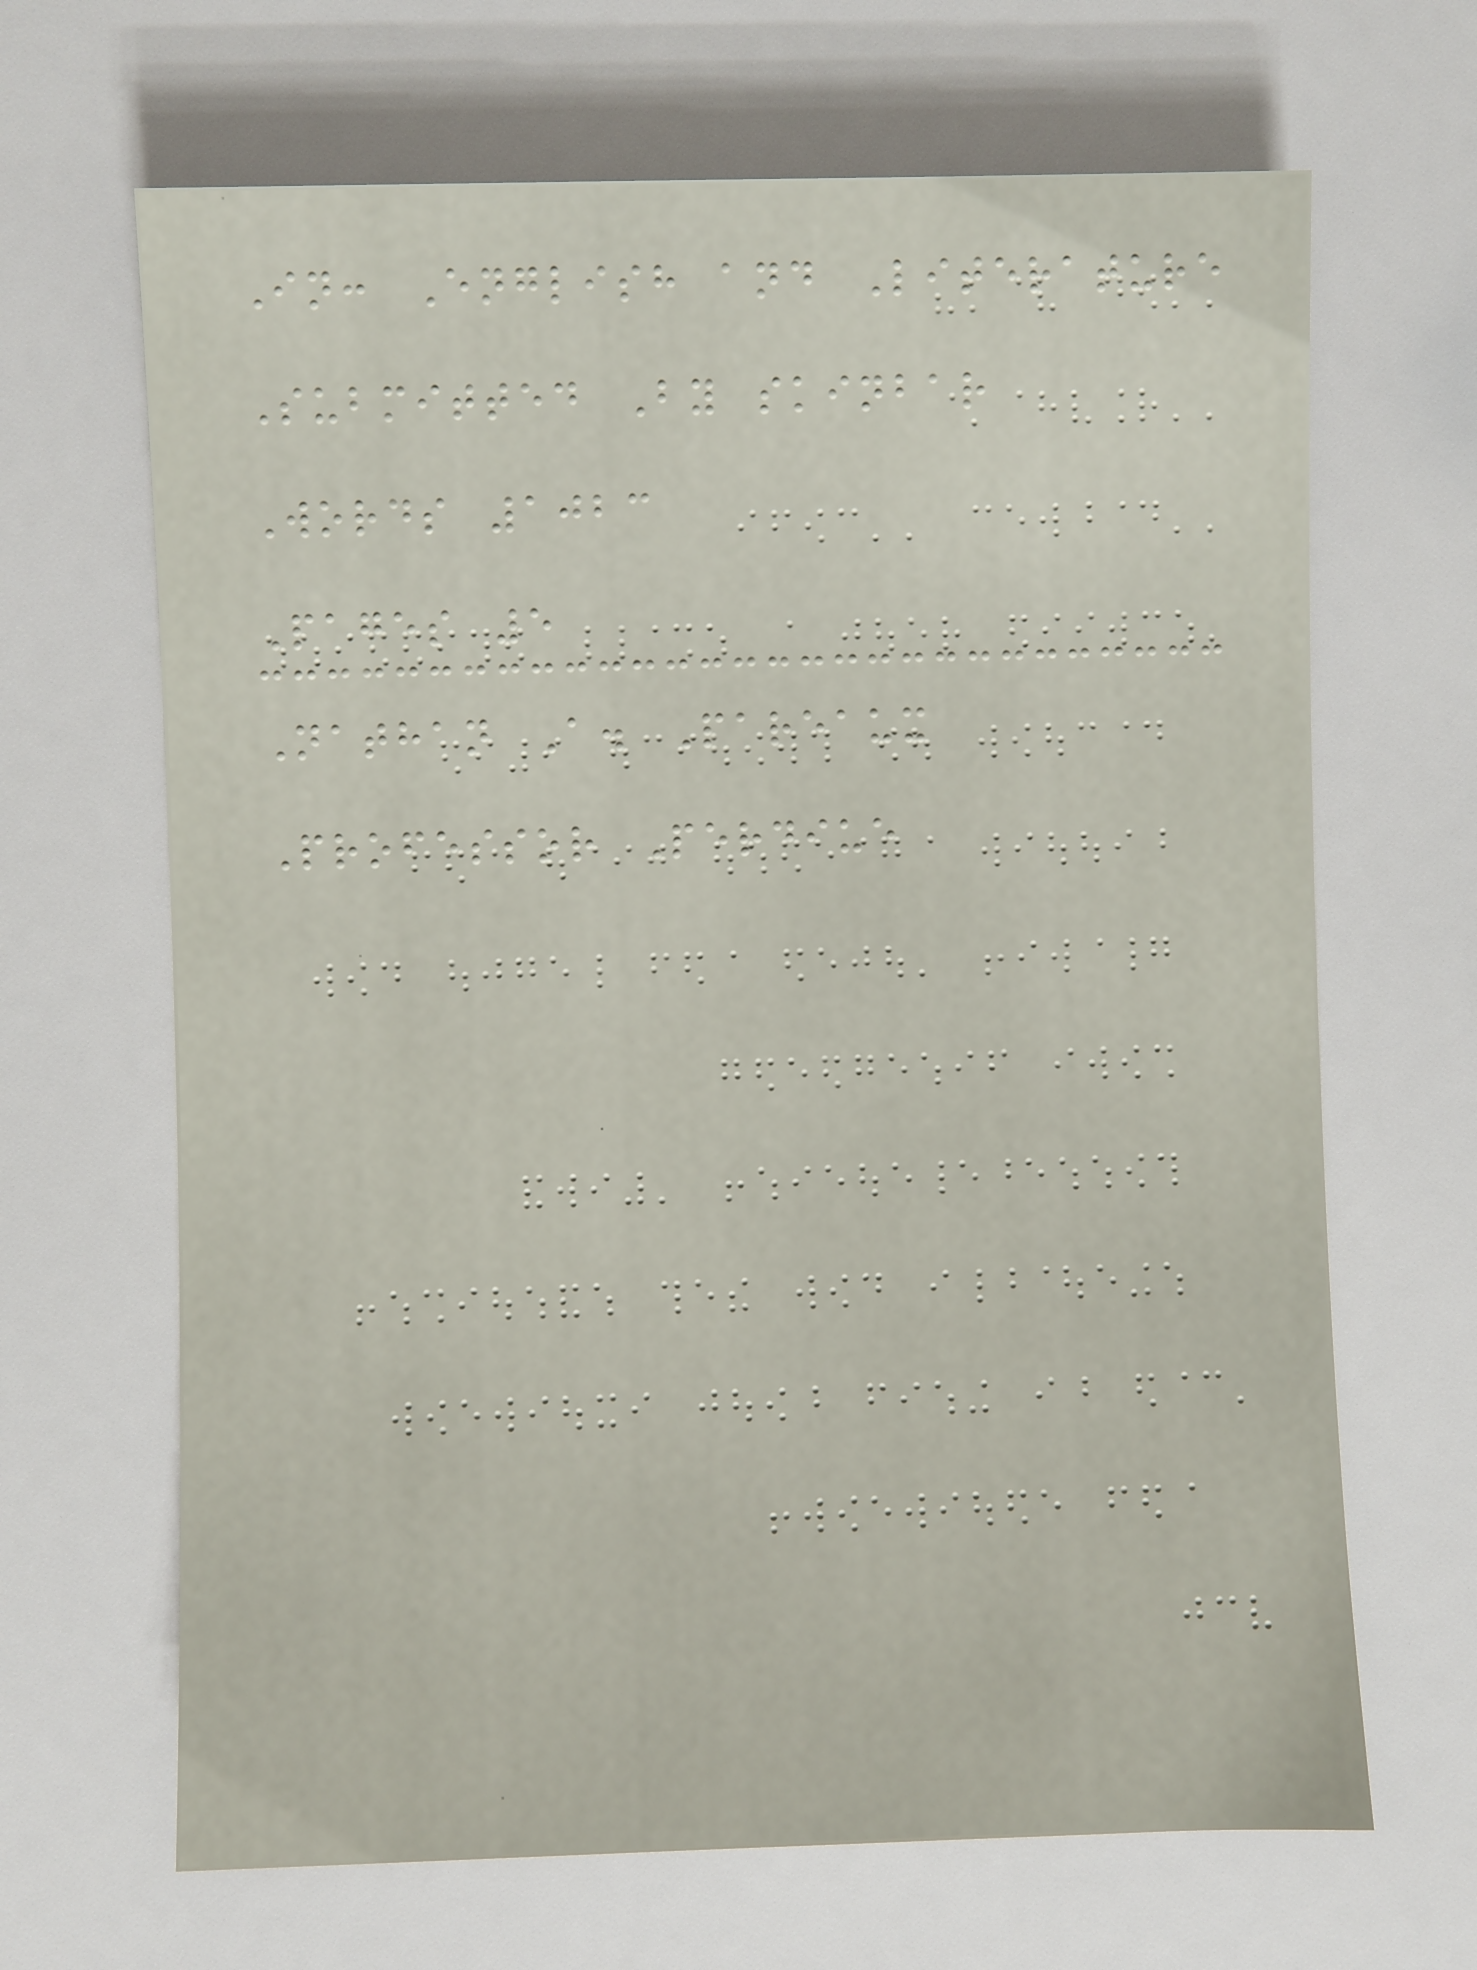In: English and Literature
Submitted By skinbar
Words 1023
Pages 5
Nathan A. Pareaux
Professor Perdiue
